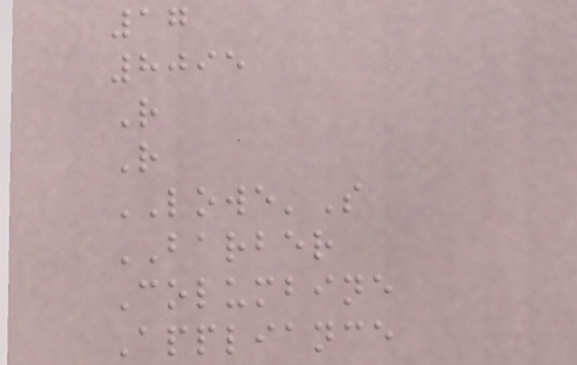17
8095
R
R
LOWE'S
BARBER
Columbine
Appliance
